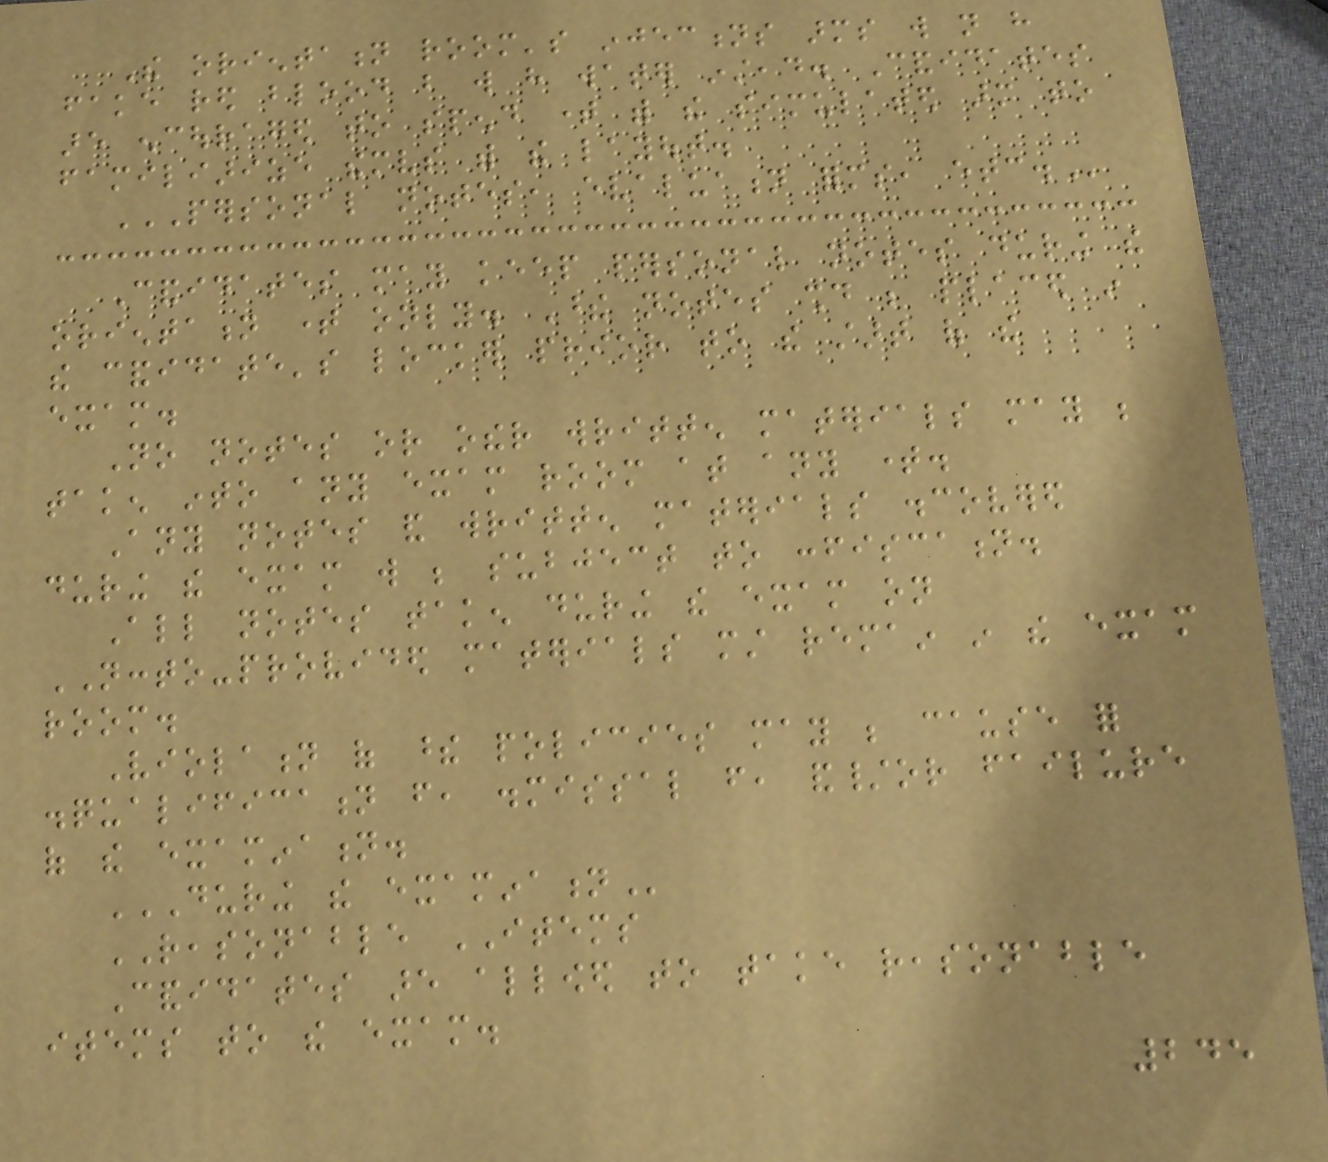The orientation room's injections arms will not have
fake red blood but will have water instead. Candidates
are encouraged to spend time with the simulated arm to
familiarize themselves with the layout.
PERSONAL NOTES, EVALUATION FORMS, ETC.
Candidates may keep personal notes during the
orientation time only. These notes should be placed in
the candidate's locker prior to the start of the
exam.
No notes or other written materials may be
taken into any exam room at any time.
Any notes and written materials discovered
during the exam will be subject to confiscation.
All notes taken during the exam on
NCCTO-provided materials must remain in the exam
room.
Violation of these policies may be cause for
disqualification from, dismissal from, and/or failure
of the examination.
DURING THE EXAMINATION
REASONABLE ITEMS
Candidates are allowed to take reasonable
items to the exam.
245
